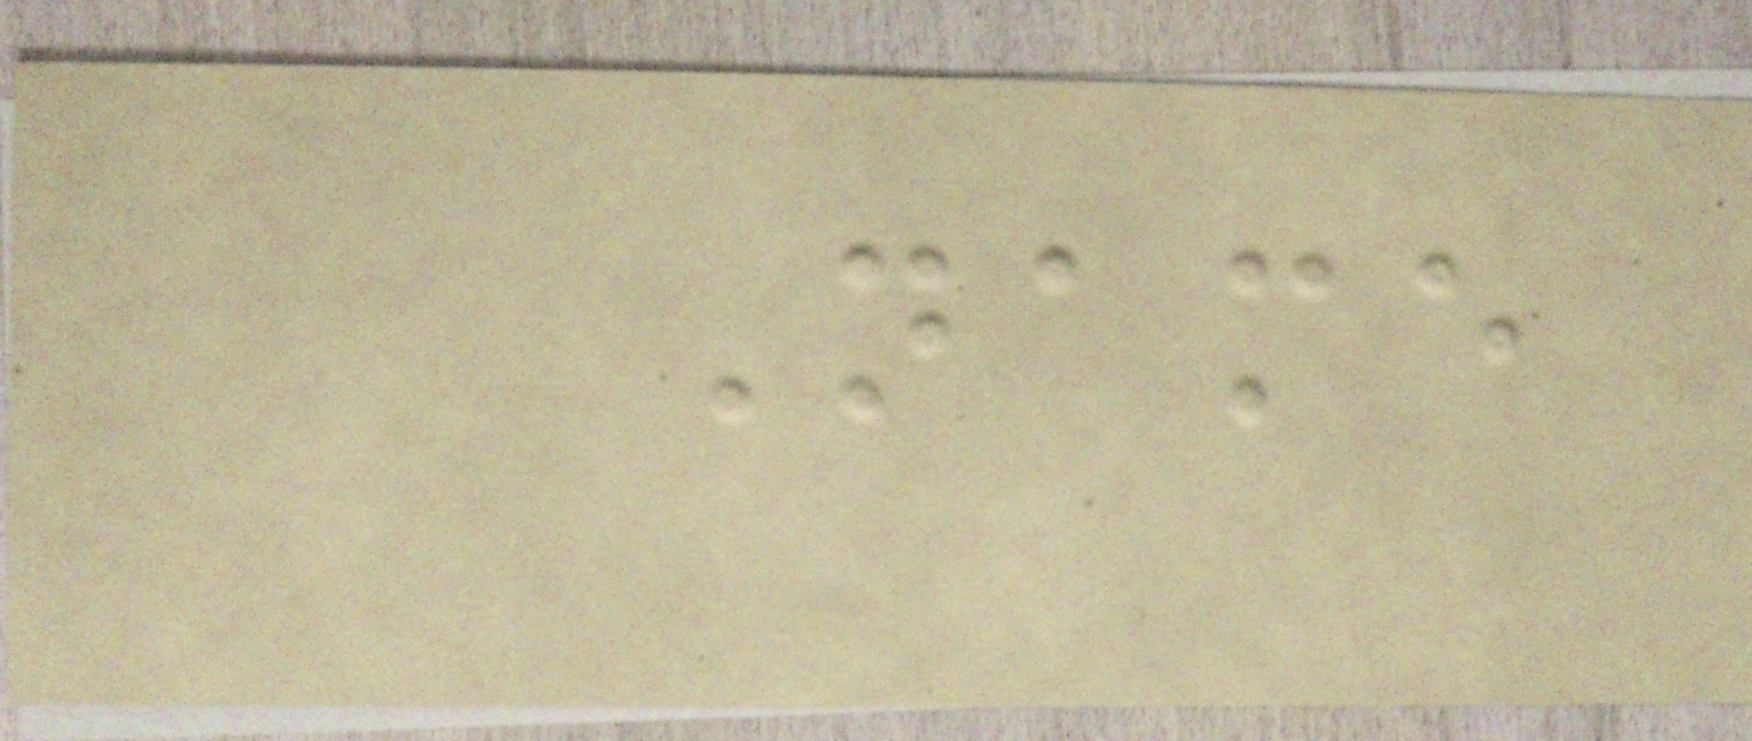Name
